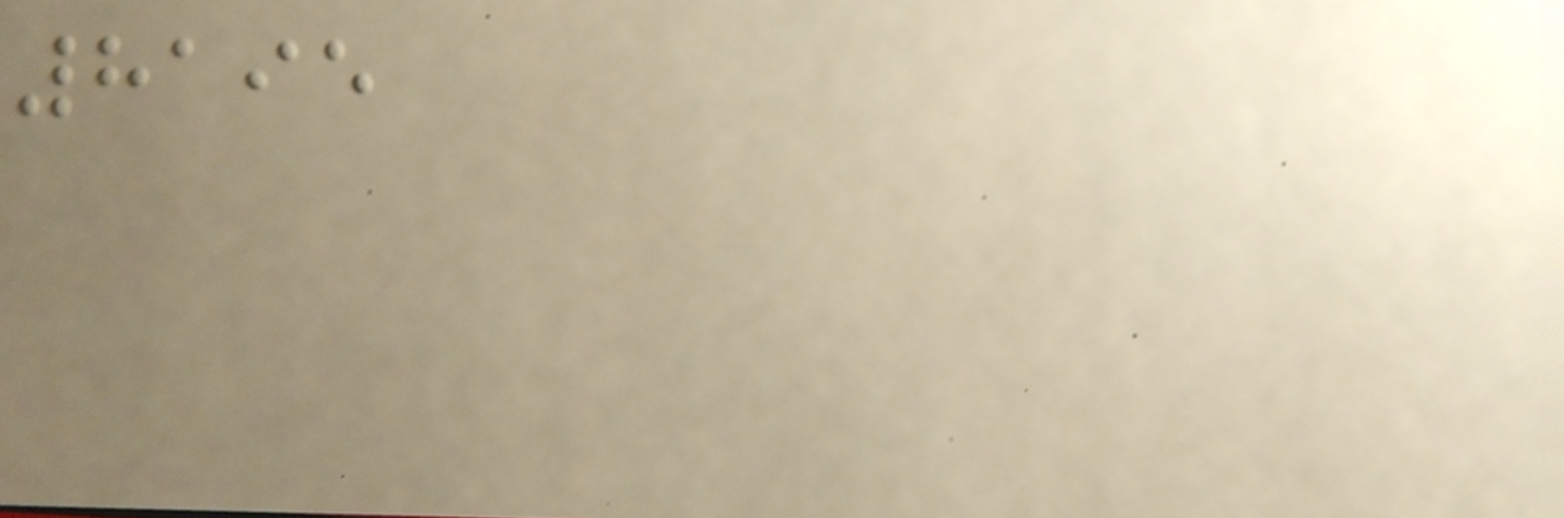8195
